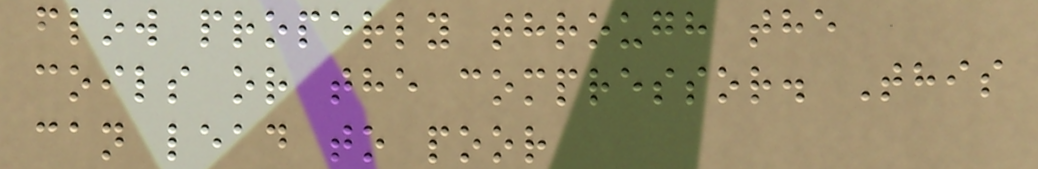flow properly through the
coils or the compressor. This
can lead to poor
